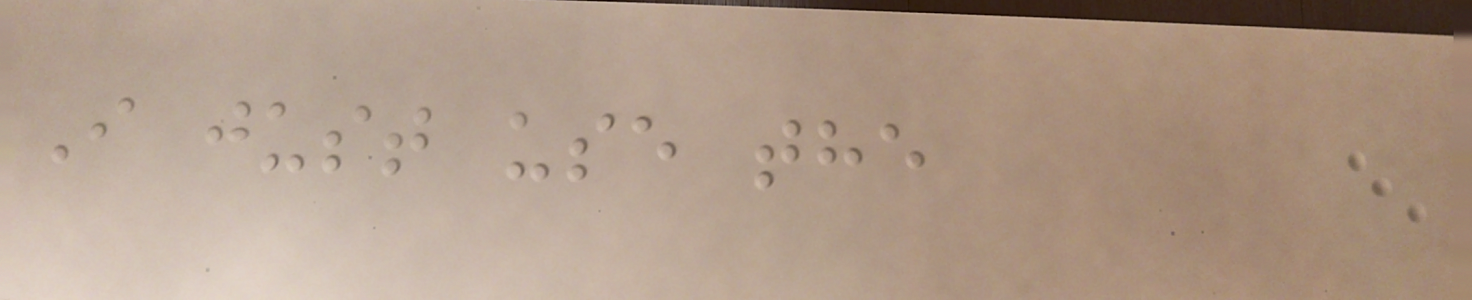I just use the
